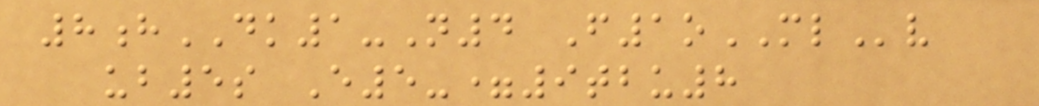8hDK1-N4 F1oMLv
ub5s E5-=9tbu8
